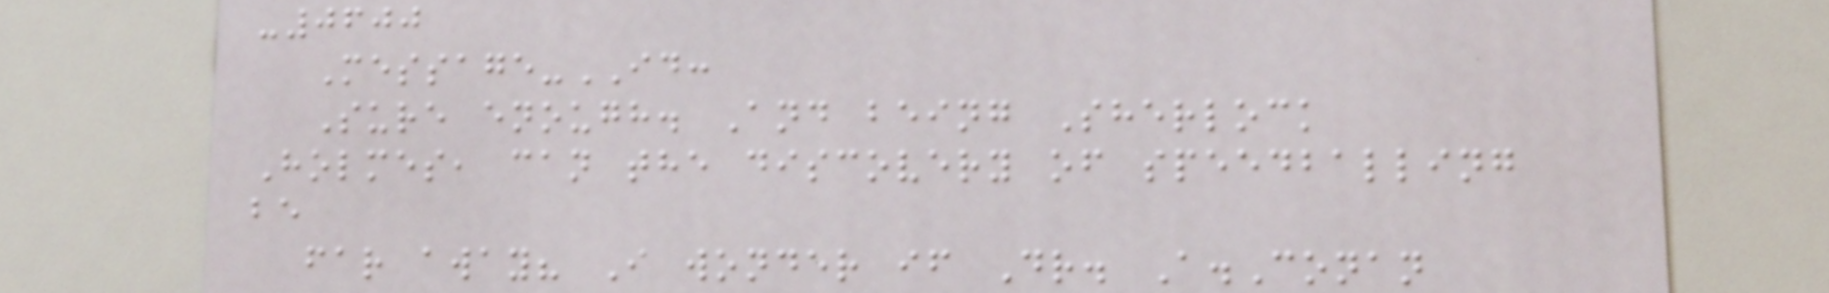-0600
Message-ID:
Sure enough. And being Sherlock
Holmes, can the discovery of speedballing
be
far away? I wonder if Dr. A.Conan
